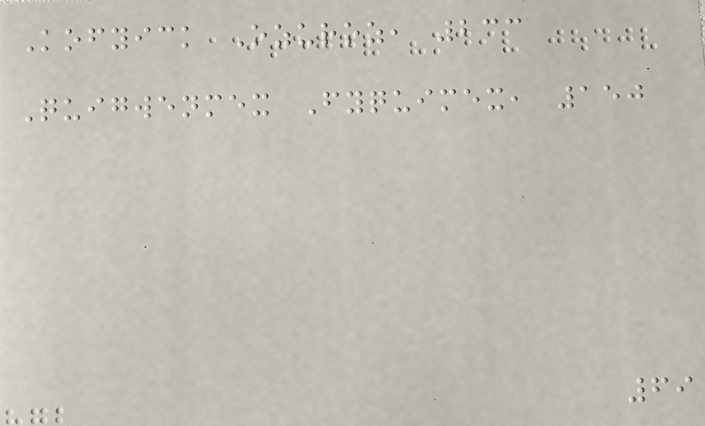Kofyick Ozuroz, 233
Quigwenmex Fyquimex, 150
69
